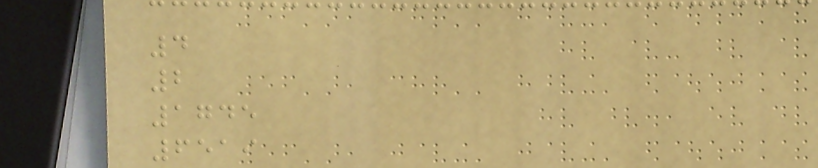4
2
1745
6519
